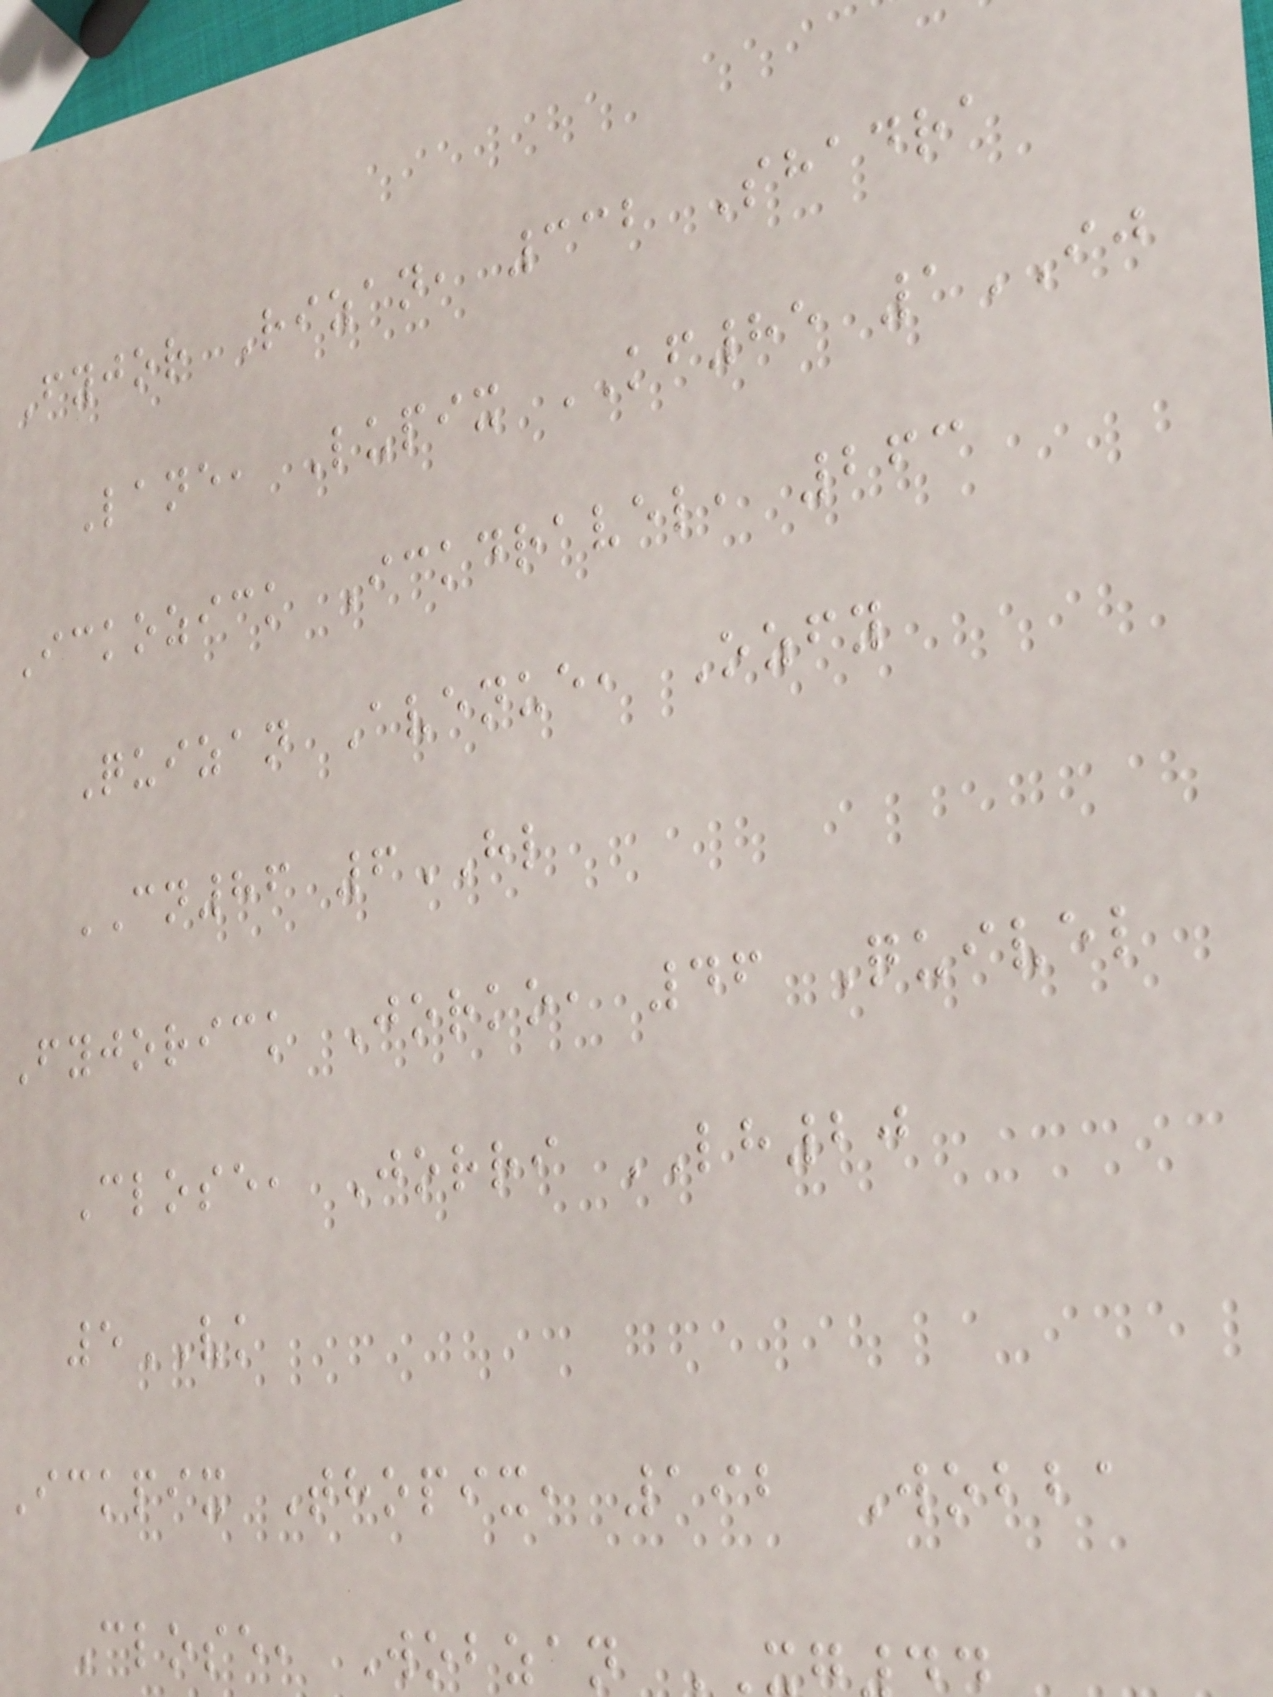Fyjor Rizan, 332 Shadra
Lane, Lupix KF85 1IJ
Ickozick Ickdravel, 263
Quizan Avenue, Ozfy
CN86 6HL
Fyjorick Jorko, 46 Quivel
Close, Jorri LH20
5VK
Ickpix Thopix, 192 Wobba
Close, Wobzan
